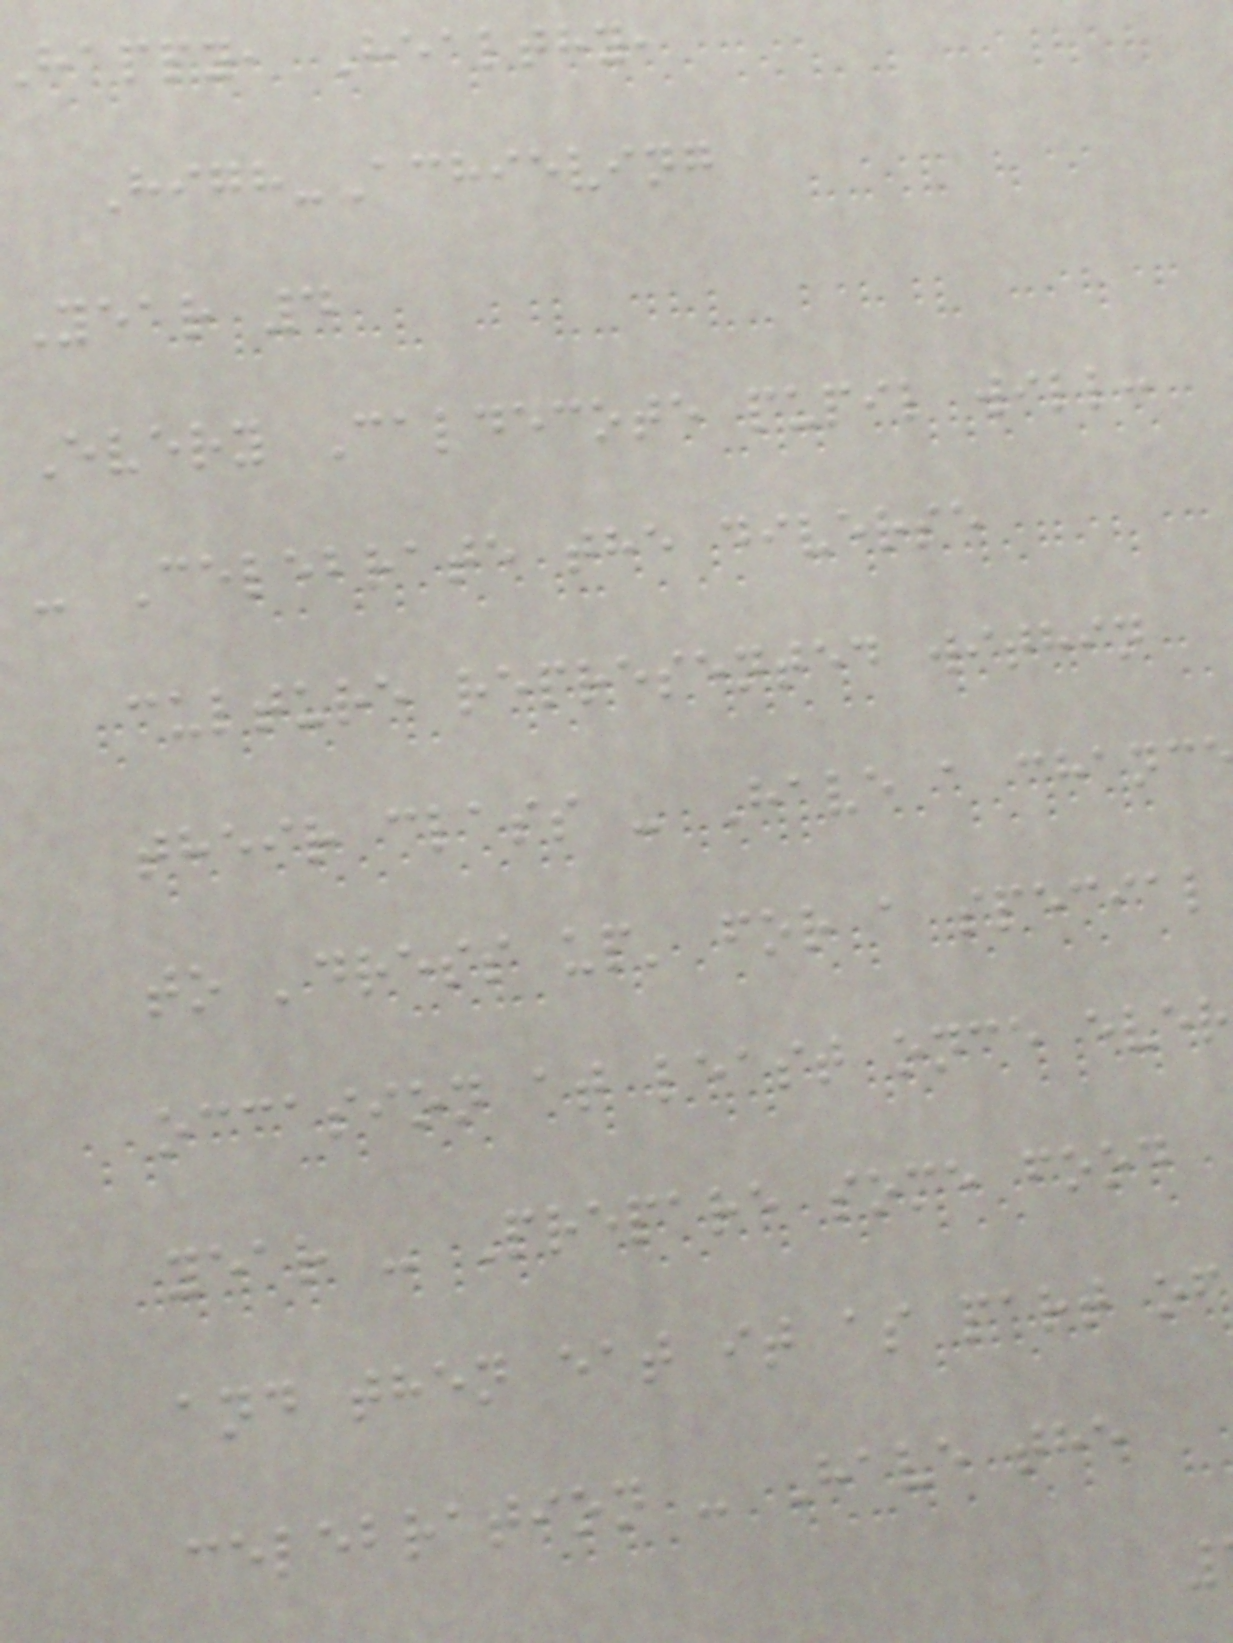happy, Healthy,
High-Achieving
Year 4
Every Caldecote pupil will:
- Celebrate the diverse
culture represented within
their class - Have a chanc
to 'dress up' for a special
occasion at least once ever
year - Prepare some food
and then eat it as part of
celebration - Have the
